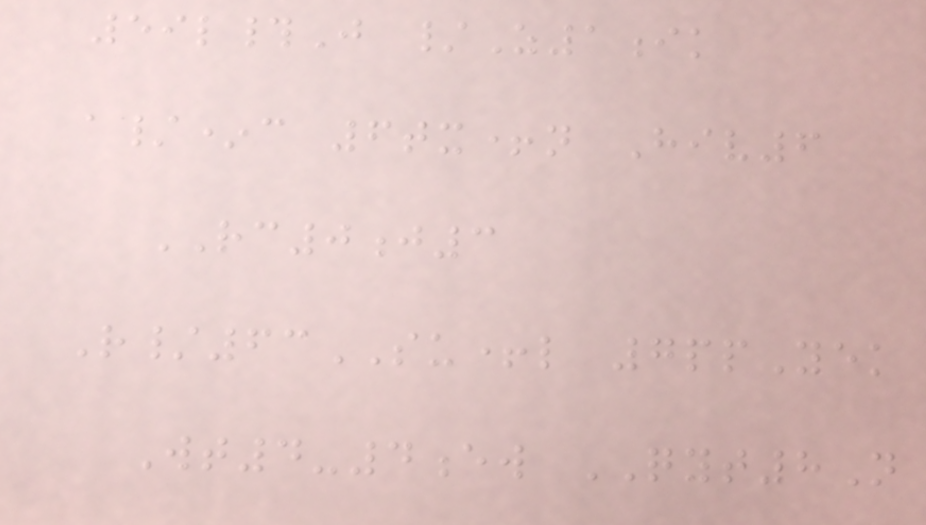59l#J /Z1ik
a/*c 6tx+n Hiv6
RC0j3
R/63SU+l 7ppYek
Wt4-4ew QYT8N
